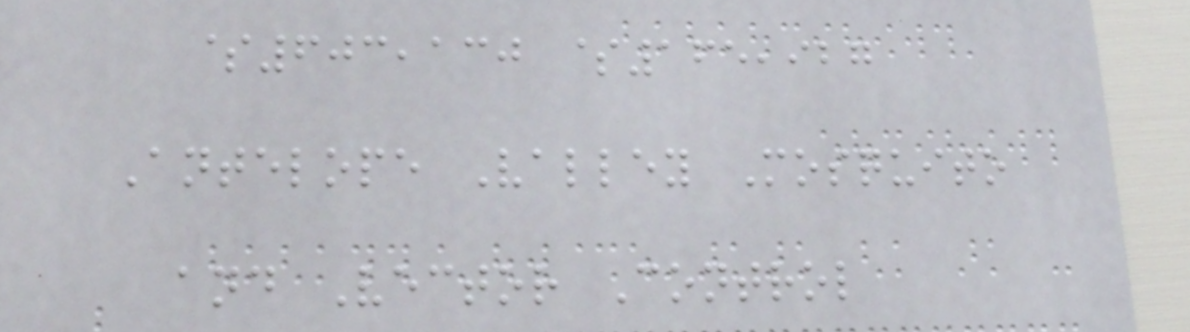$603,130 $165,927
Antelope Valley Mosquito
and Vector Control
